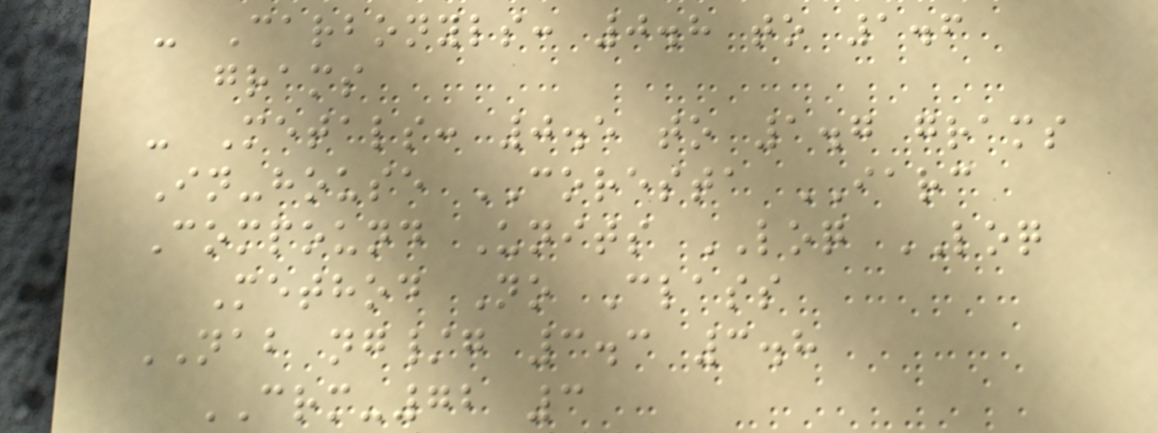- Carbonyls: 0.8 to 1.6
grams
- Metals: 0.5 to 1.7 grams
In-house CORESTA IARC
Compound Units LOQ LOQ
Method No Class
NAB ng/g 3.3 3.8
CRM-72 3
